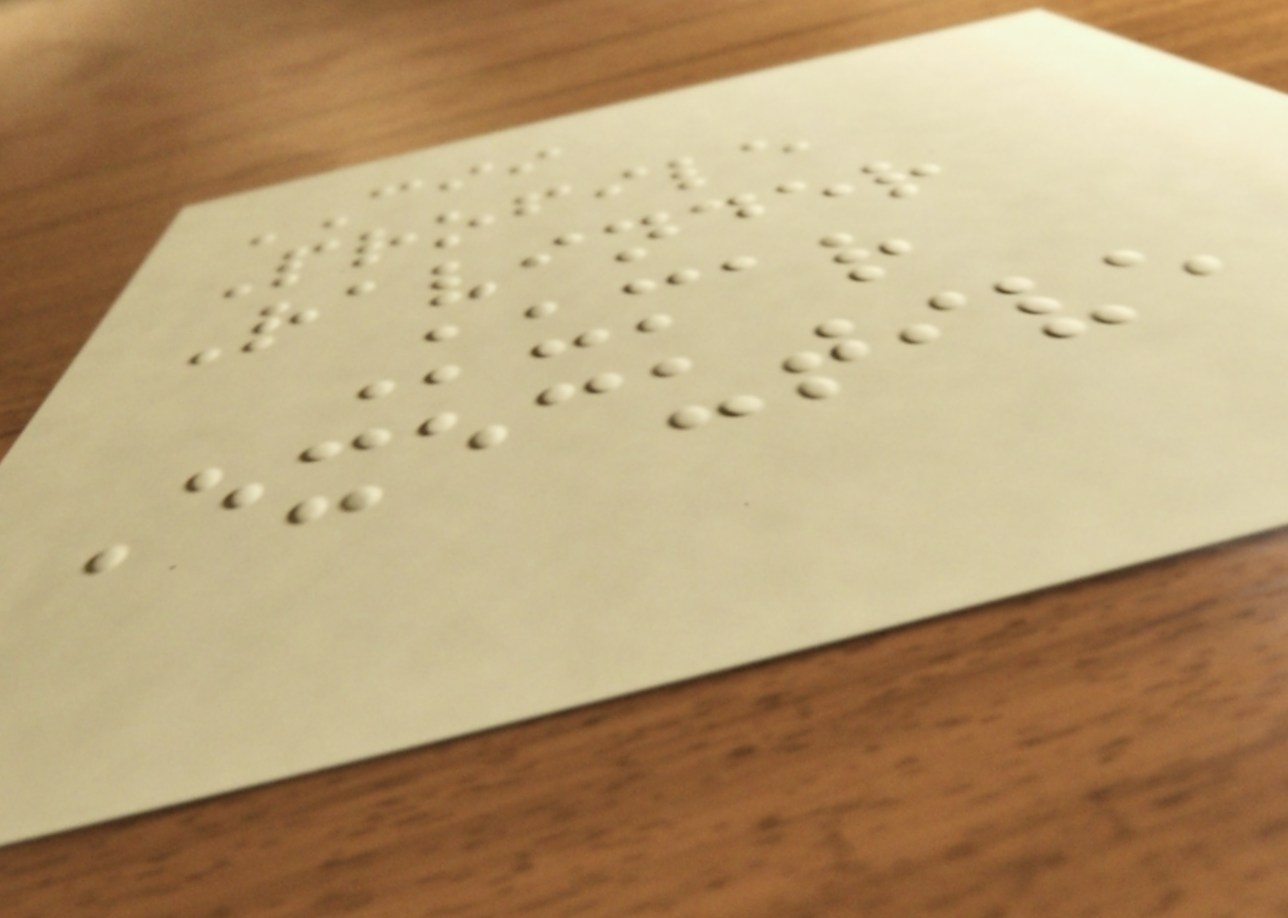CII
Profile
Ravinder
Kumar
Executive
